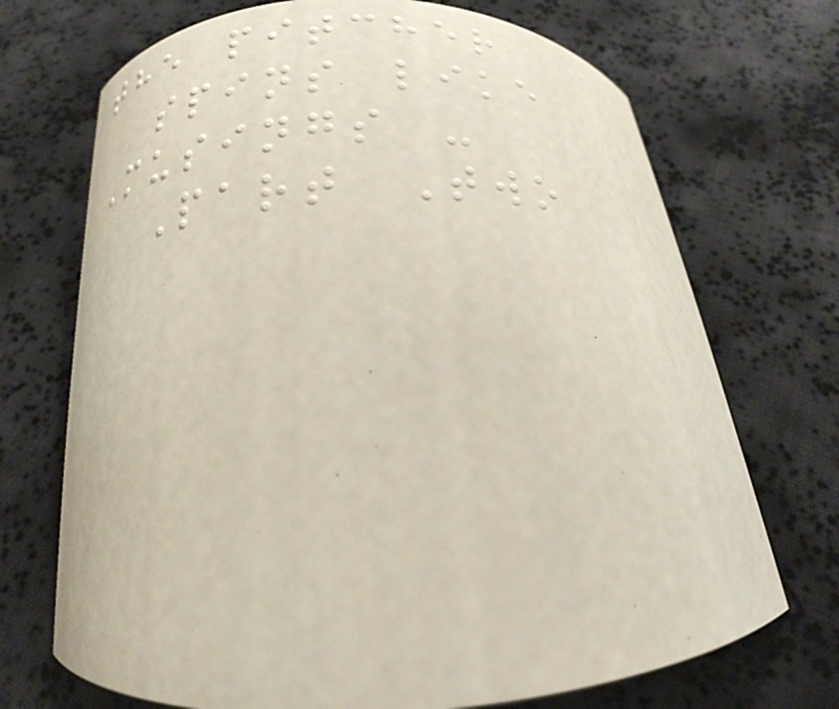the pitcher
spins like
Musings -
Part Two
